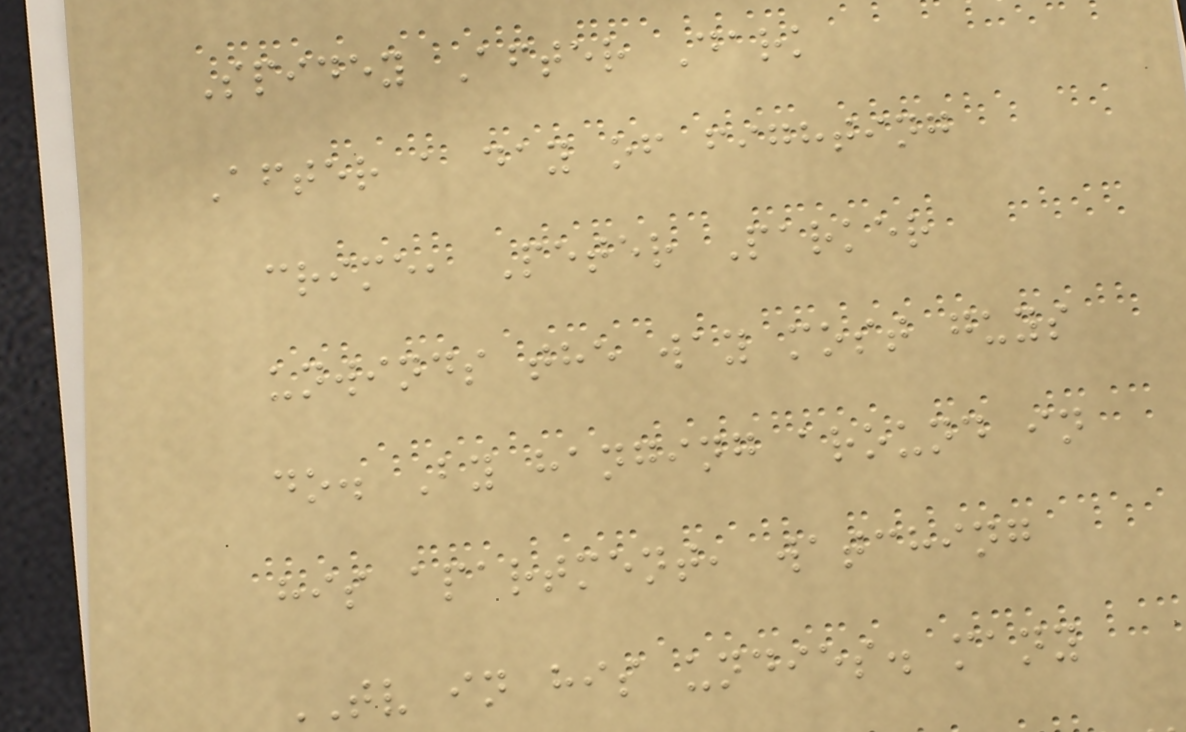Spidey After Dark
After a day of fighting
crime, Peter Parker
unwinds the way most guys
do. By hanging around in
his apartment, watching
TV in his undies. many
